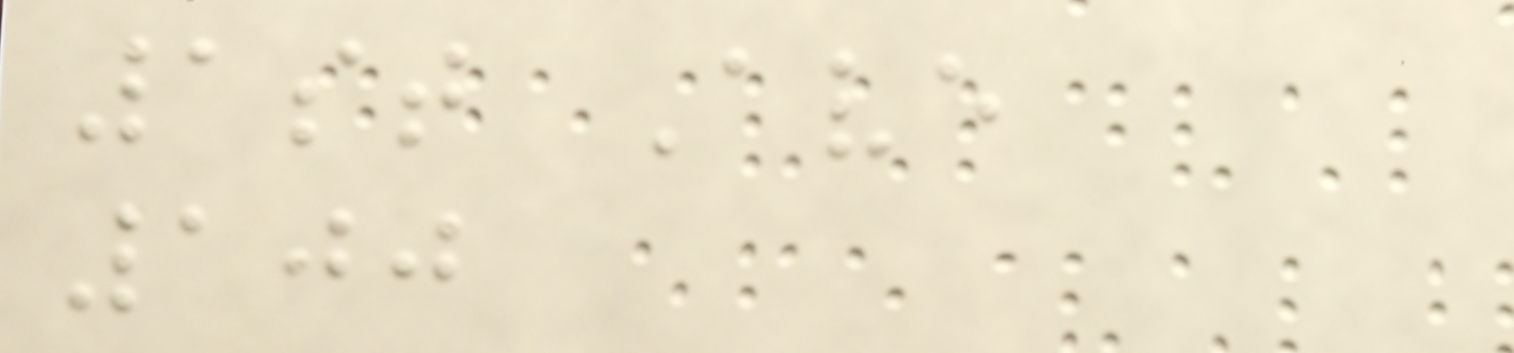1st Ave
100
